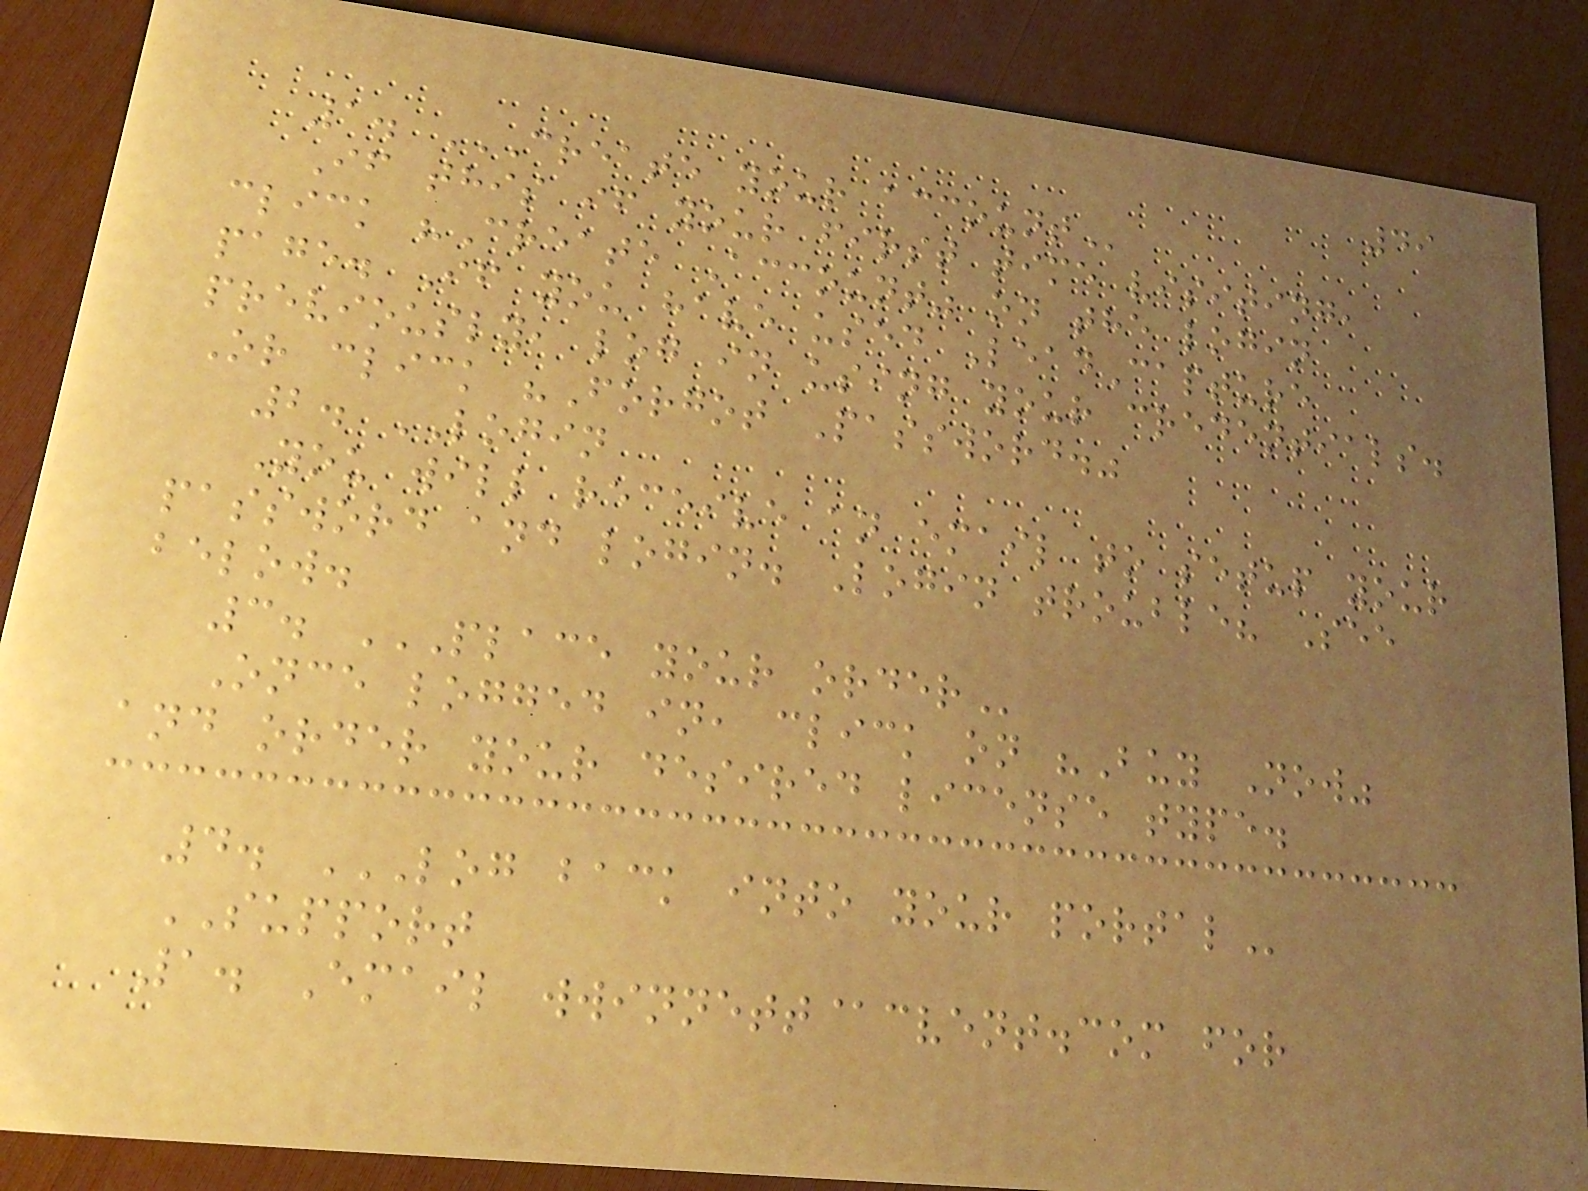49
1. CREATE YOUR ACCOUNT
If this if your first time visiting,
click "Create Account" on the login
page. If you have used LeadCapture
previously, log in using your credentials.
Or click "Forgot Password."
2. LOGIN
You will receive an email to setup your
password and login. Login trouble? See
below.
3. PLACE YOUR ORDER
Once logged in, click on "Buy Now"
and order your desired license type.
4. LOG BACK INTO YOUR PORTAL
SUPPORT
1. Email wwinnett@cvent.com for
